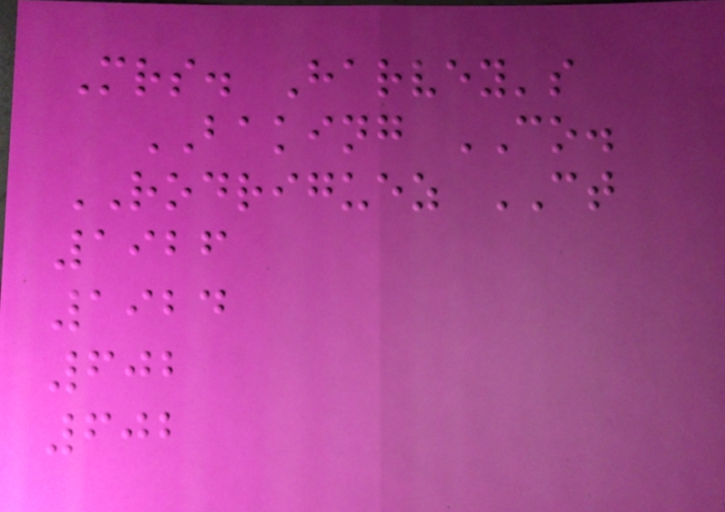Mrs. Harvey's
BAKING CO.
RODRIGUEZ CT
1926
1924
602
602
